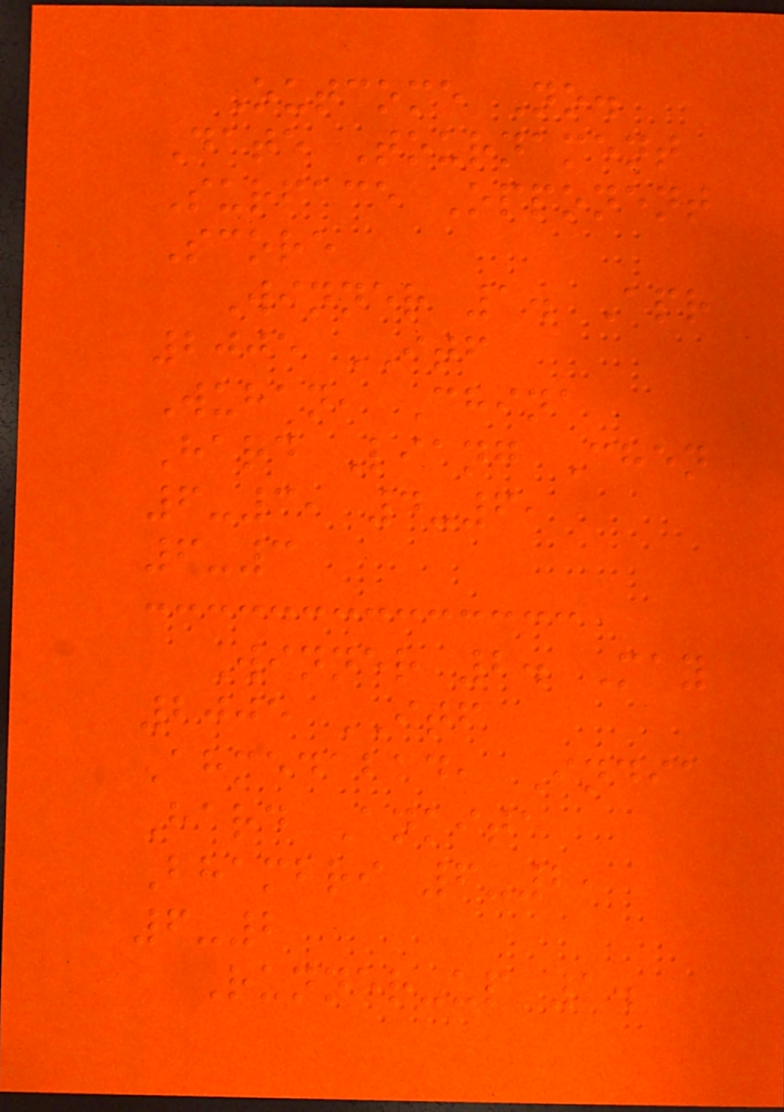Outcome No.
Date Tournament
Surface Opponent
Score
Winner 1. Apr
2005 ITF
Wuhan, China
Hard Liang Chen
6-3, 4-6,
6-3
Winner 2. May
2005 ITF
Ahmedabad, India
Hard Ankita
Bhambri 6-2,
6-2
Runner-up 1.
